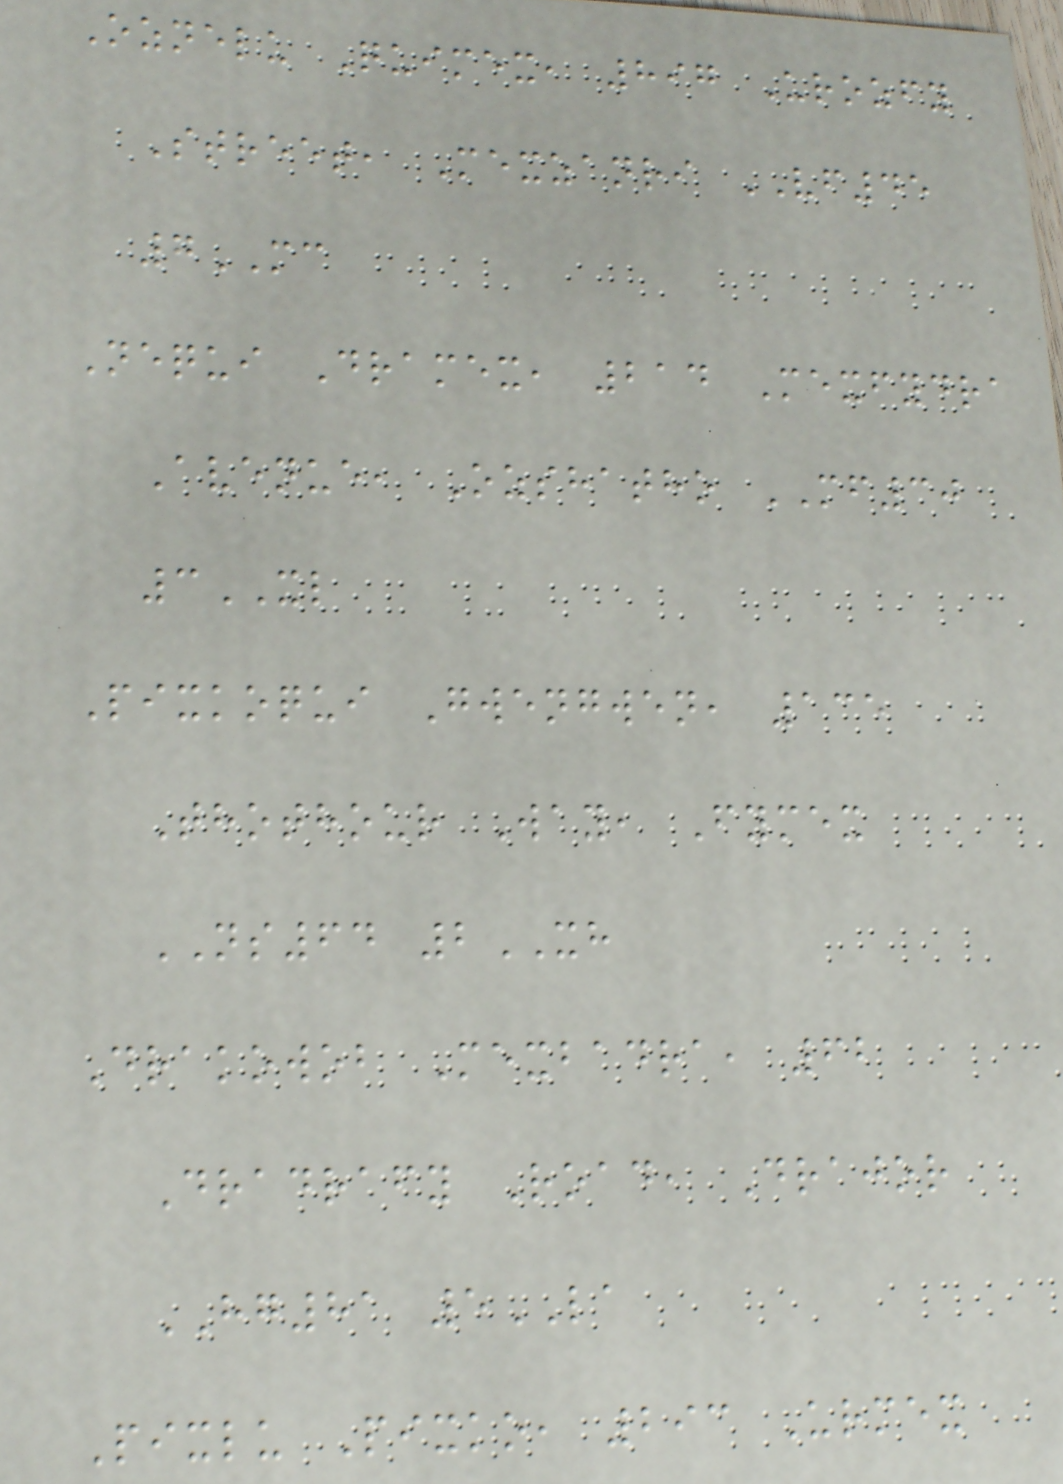Oznelu Quimex, 897 Urozfy
Street, Mexzanri VF45
7MC
Nequi Dramex, 214 Mexfydra
Avenue, Ozshatho MF30
3XL
Pixkoqui Gwengwen, 135
Thothour Way, Fymex
NS64 2XH
Drakowob Mexbadra, 62
Dradrafy Road, Drajor
HG81 5LA
Pixlu Pixko, 293 Urmex
